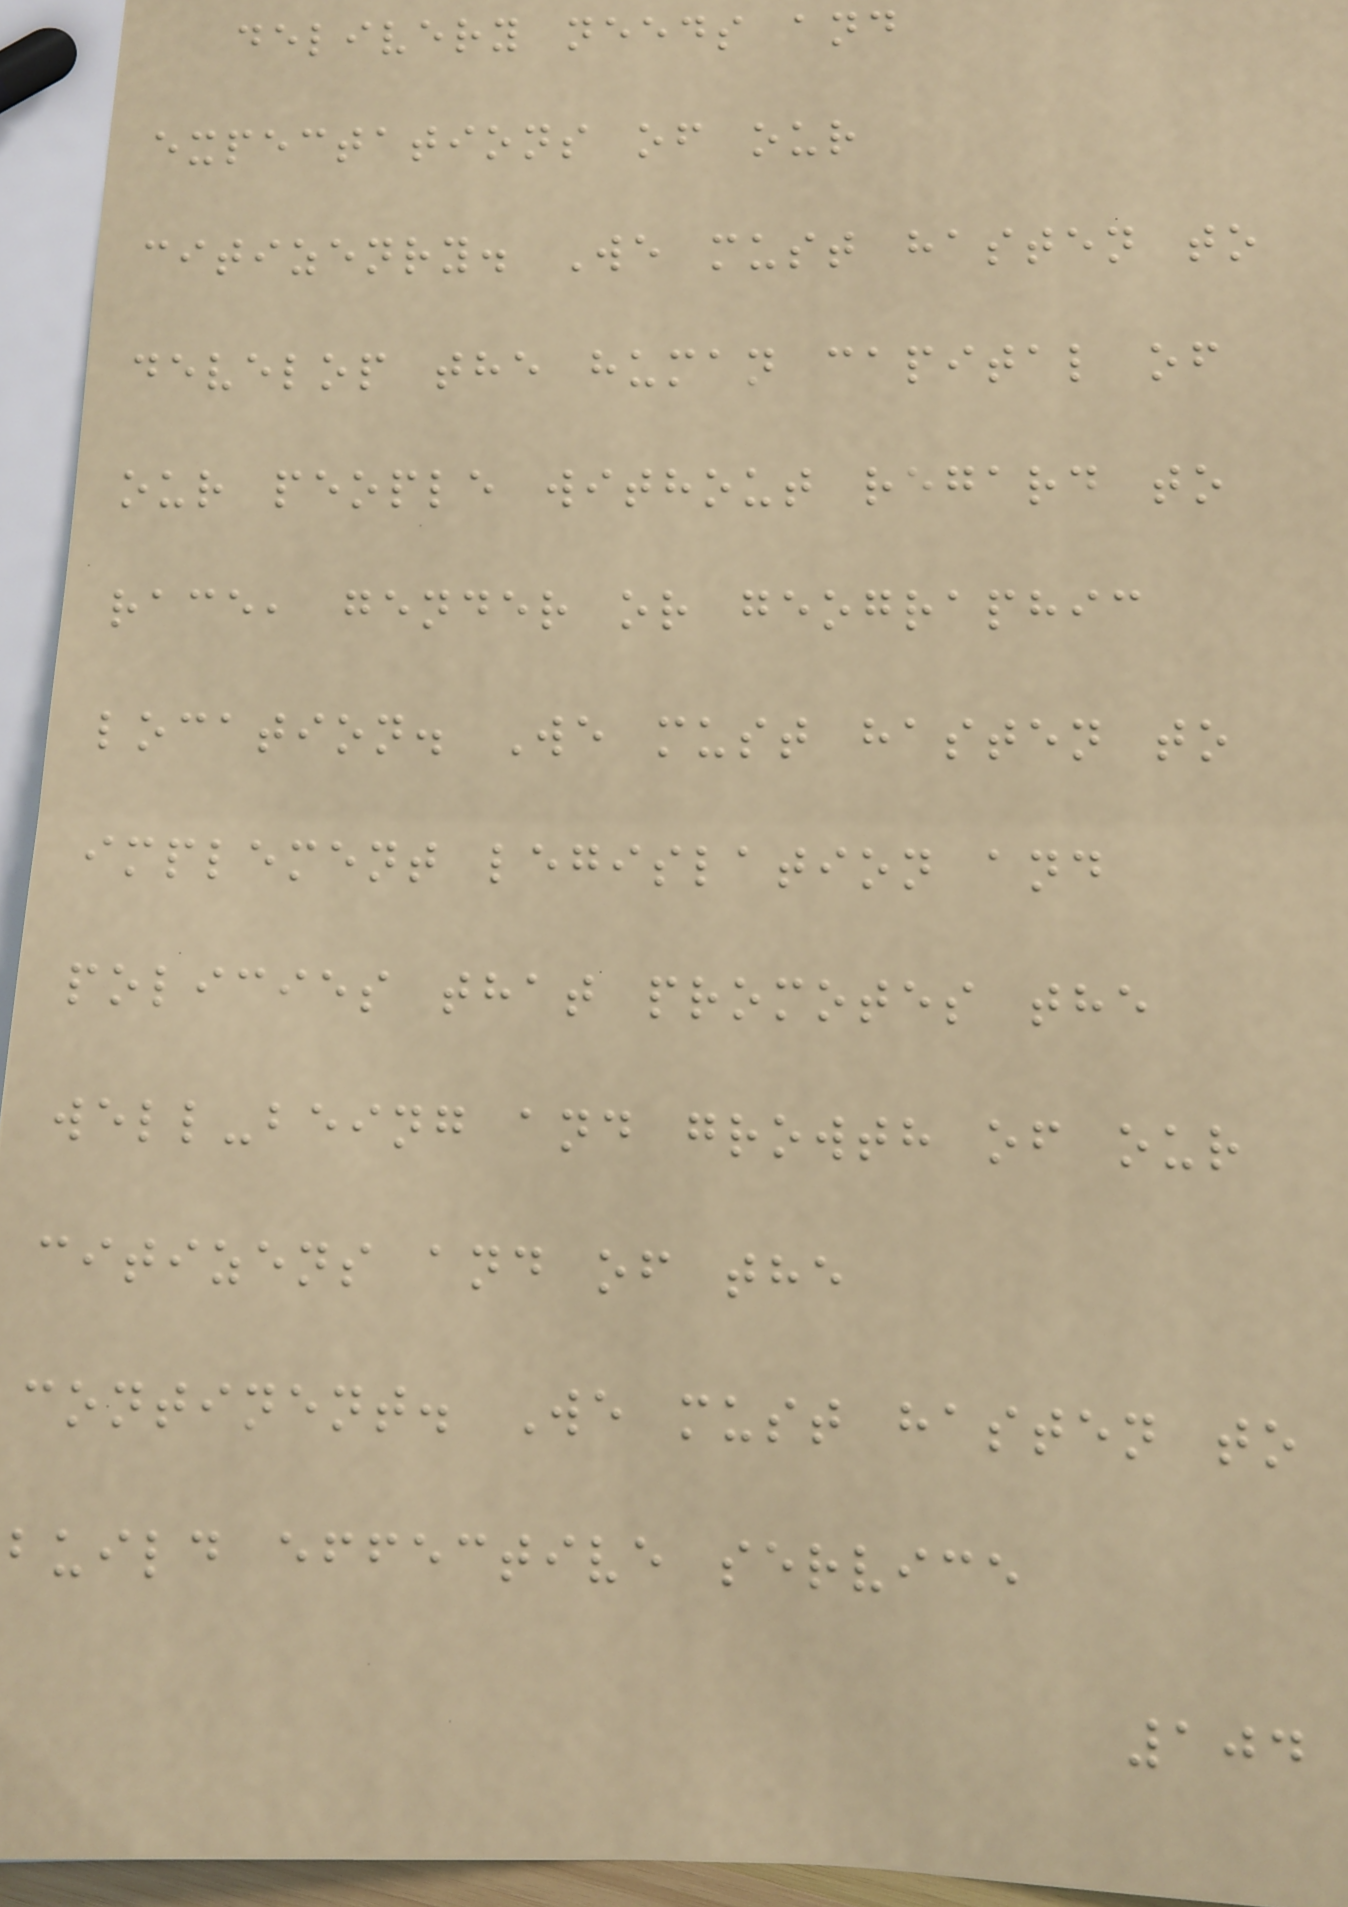delivery needs and
expectations of our
citizenry. We must hasten to
develop the human capital of
our people without regard to
race, gender or geographic
location. We must hasten to
implement legislation and
policies that promotes the
well-being and growth of our
citizens and of the
continent. We must hasten to
build effective service
104
